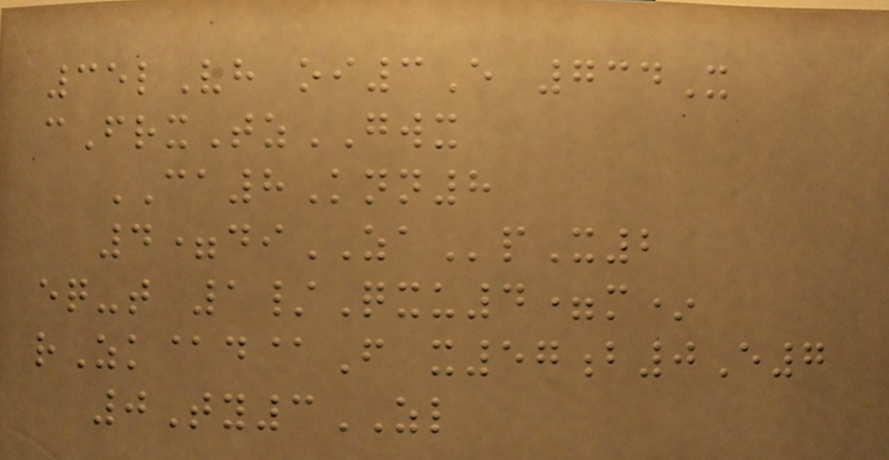35lVh oi3E 734X
cFrxTzGWX
CA8Knn8
4=diZApX2
eq-t 1/Qxu4=m*
rZk@d@F x57b0E7
0Ty3ZL
